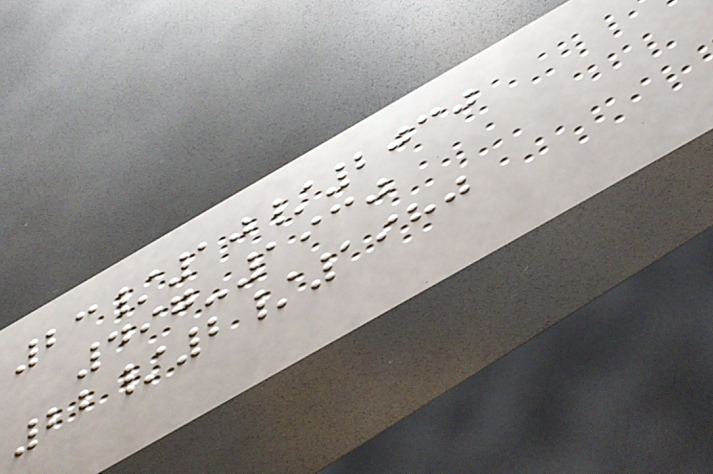23/10/2030
497-1930
22/2/1980
